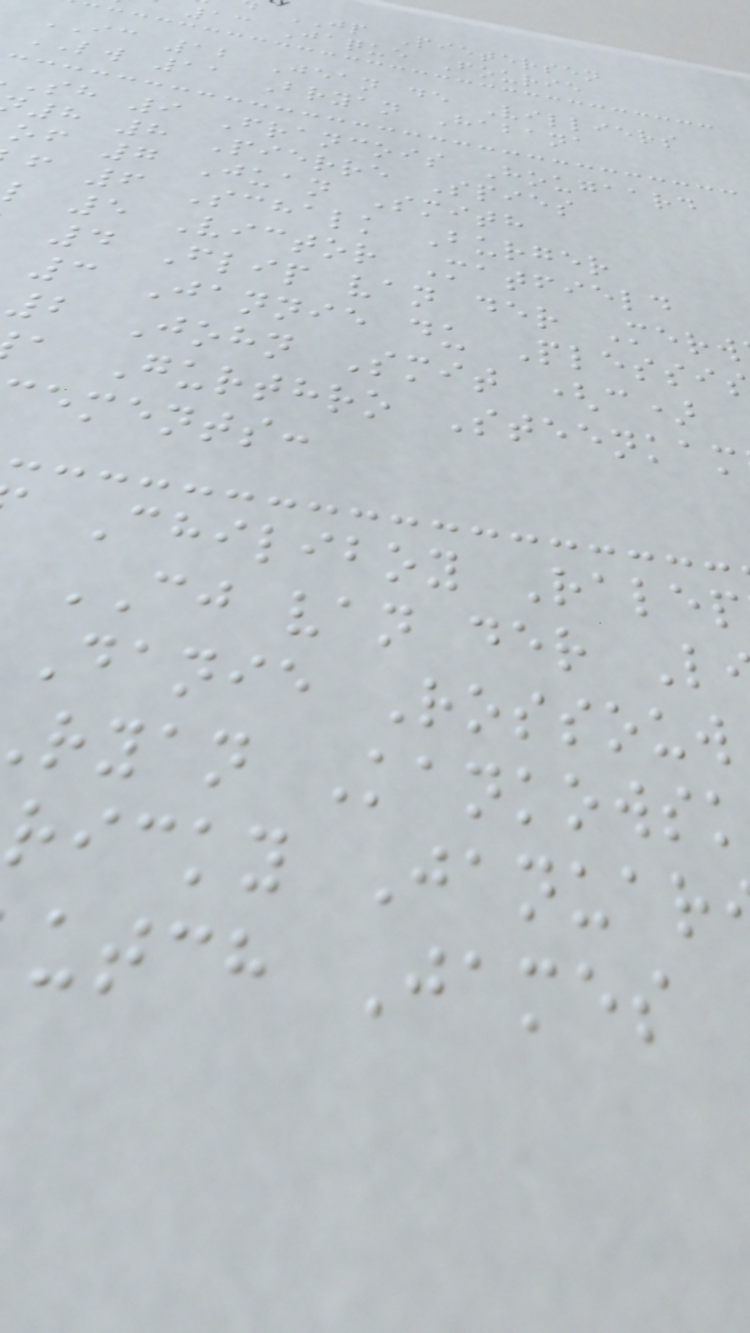JP Pietersen
13 Jaque Fourie
IC 12 Jean de Villiers
LW 11 Bryan Habana
sh 9 Francois Hougaard
8 8 Pierre Spies
of 7 Juan Smith
f 6 Schalk Burger
l 5 Victor Matfield
4 Flip van der Merw
3 Jannie du Plessi
2 John Smit (c)
a Gurthro Steenkam
ements:
Chiliboy Ralep
CJ van der L
Danie Rossouw
ryan Kankowsk
ricky Januar
utch James
